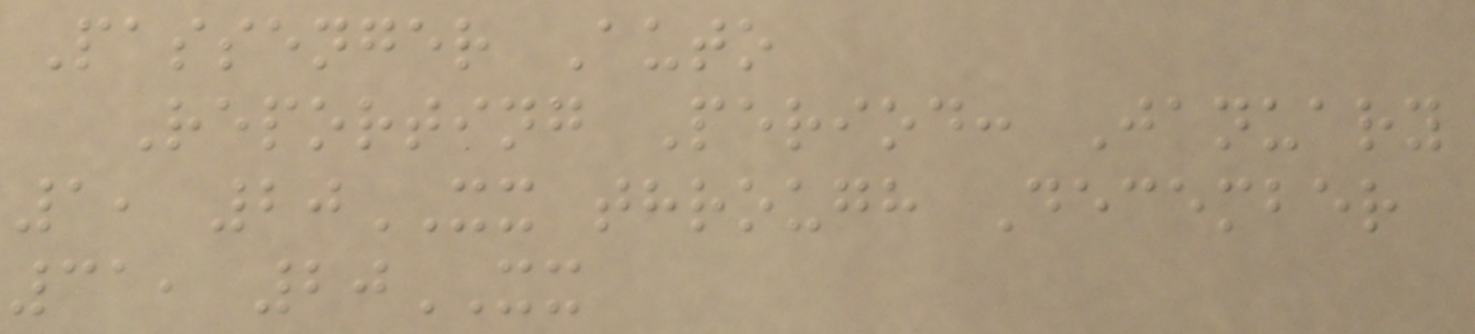Passenger Auto
Reporting Period: January
1, 20XX through December
31, 20XX
